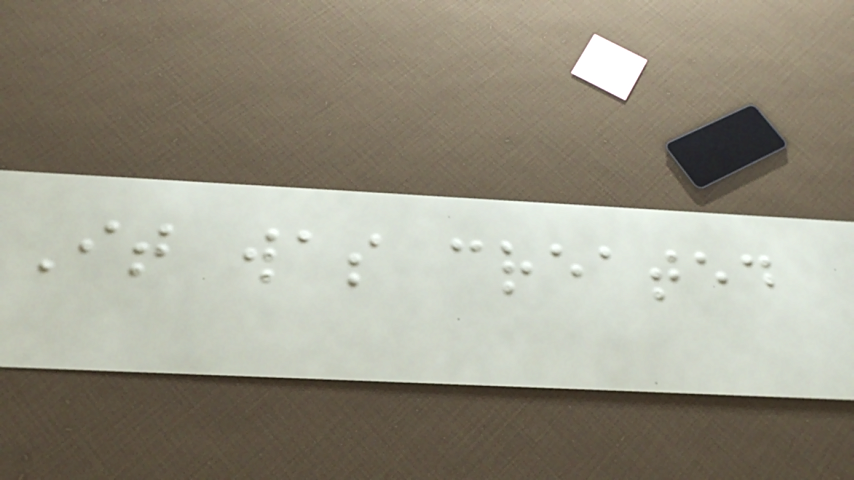It was created
